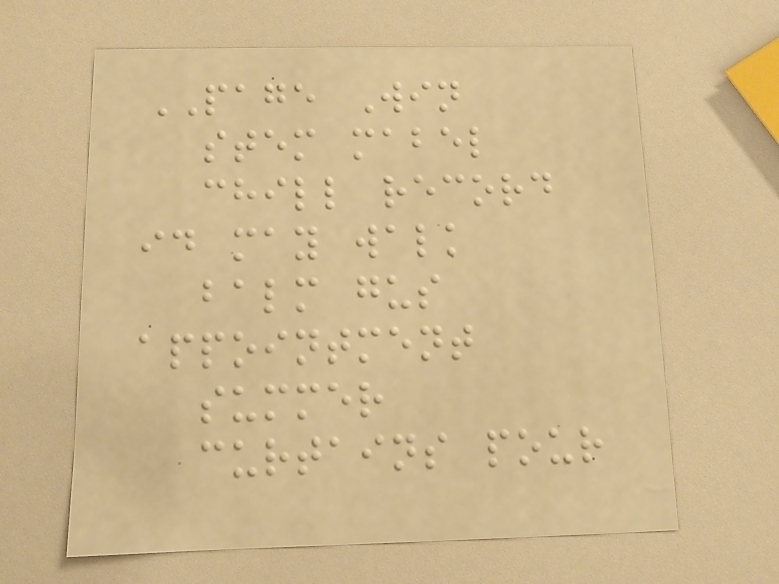PAGE Win
stem mabel
chill record
id may walk
balm gus
appointment
summer
curtains pour
